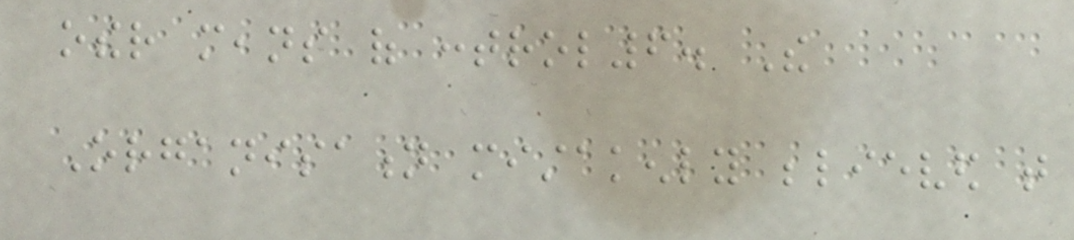other means of control6. The
Organisation mistakenly believed that
